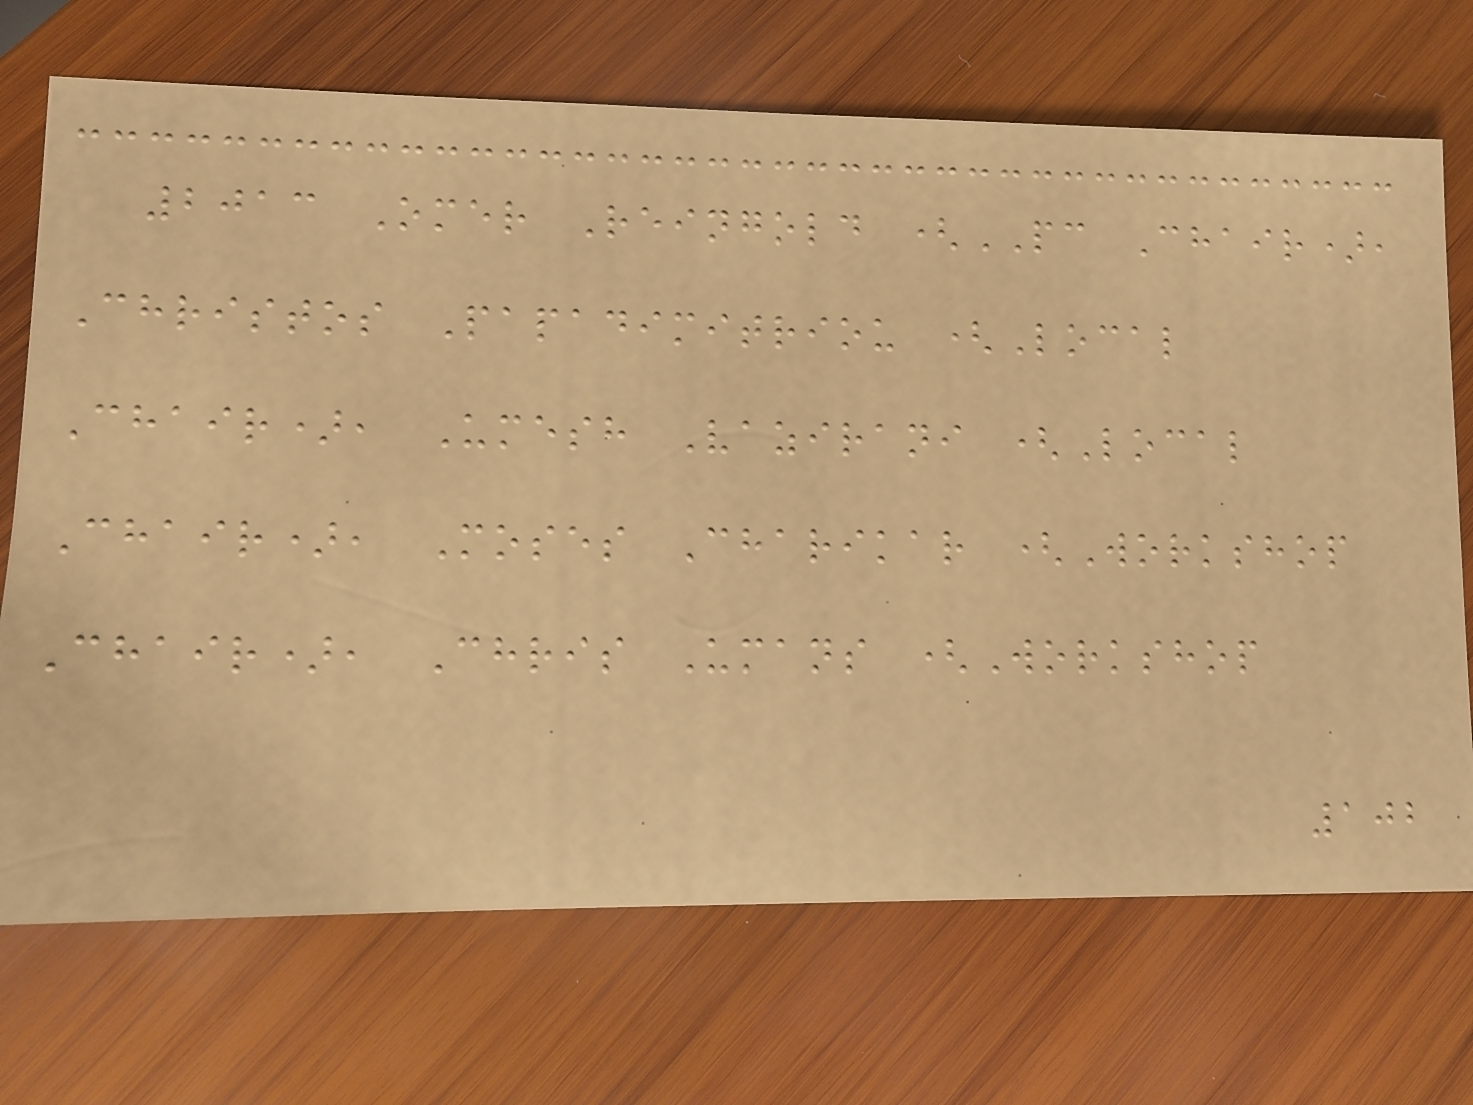2013 Omer Reingold (PC Chair),
Christos Papadimitriou (Local
Chair), Umesh Vazirani (Local
Chair), Moses Charikar (Workshop
Chair), Chris Umans (Workshop
102
